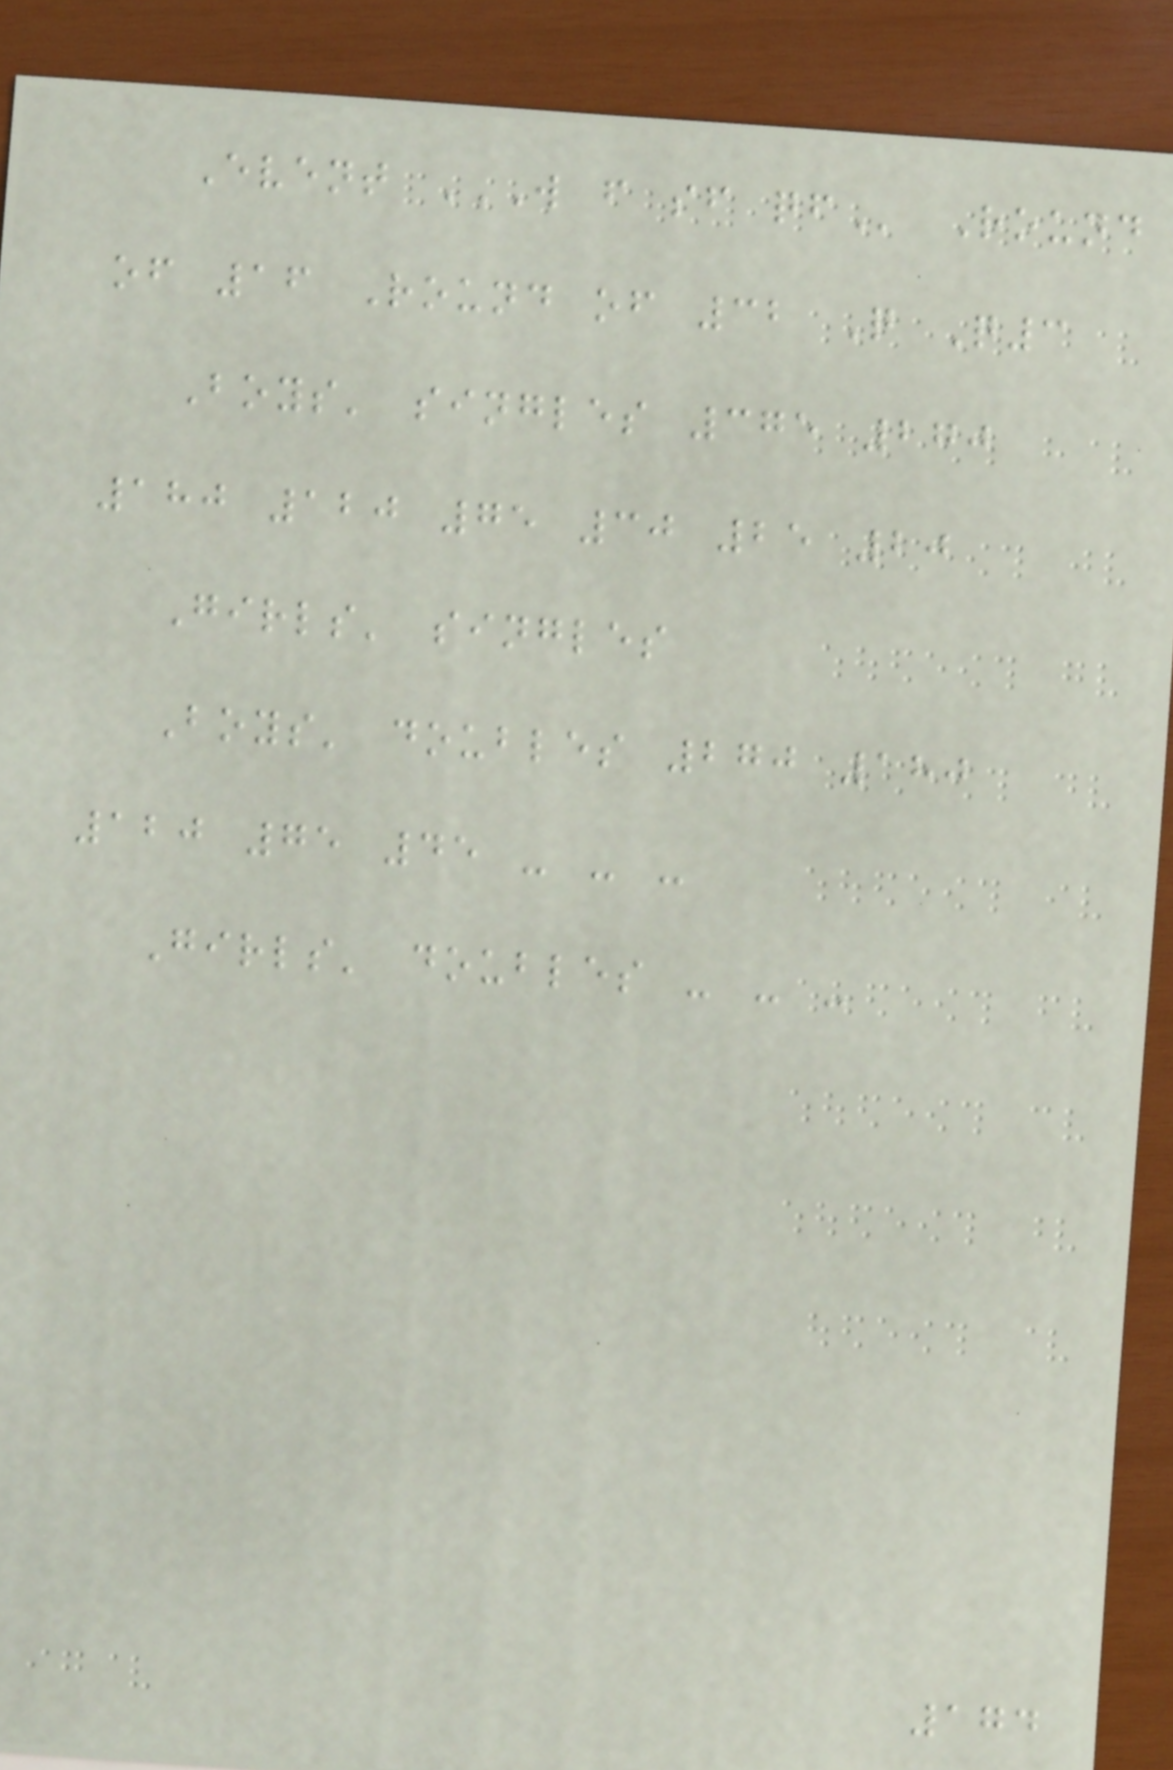Event W F SF QF Round
of 16 Round of 32 Q Q3
Boys' singles 375 270
180 120 75 30 25 20
Girls' singles
Boys' doubles 270 180
120 75 45 - - -
Girls' doubles - - -
174
